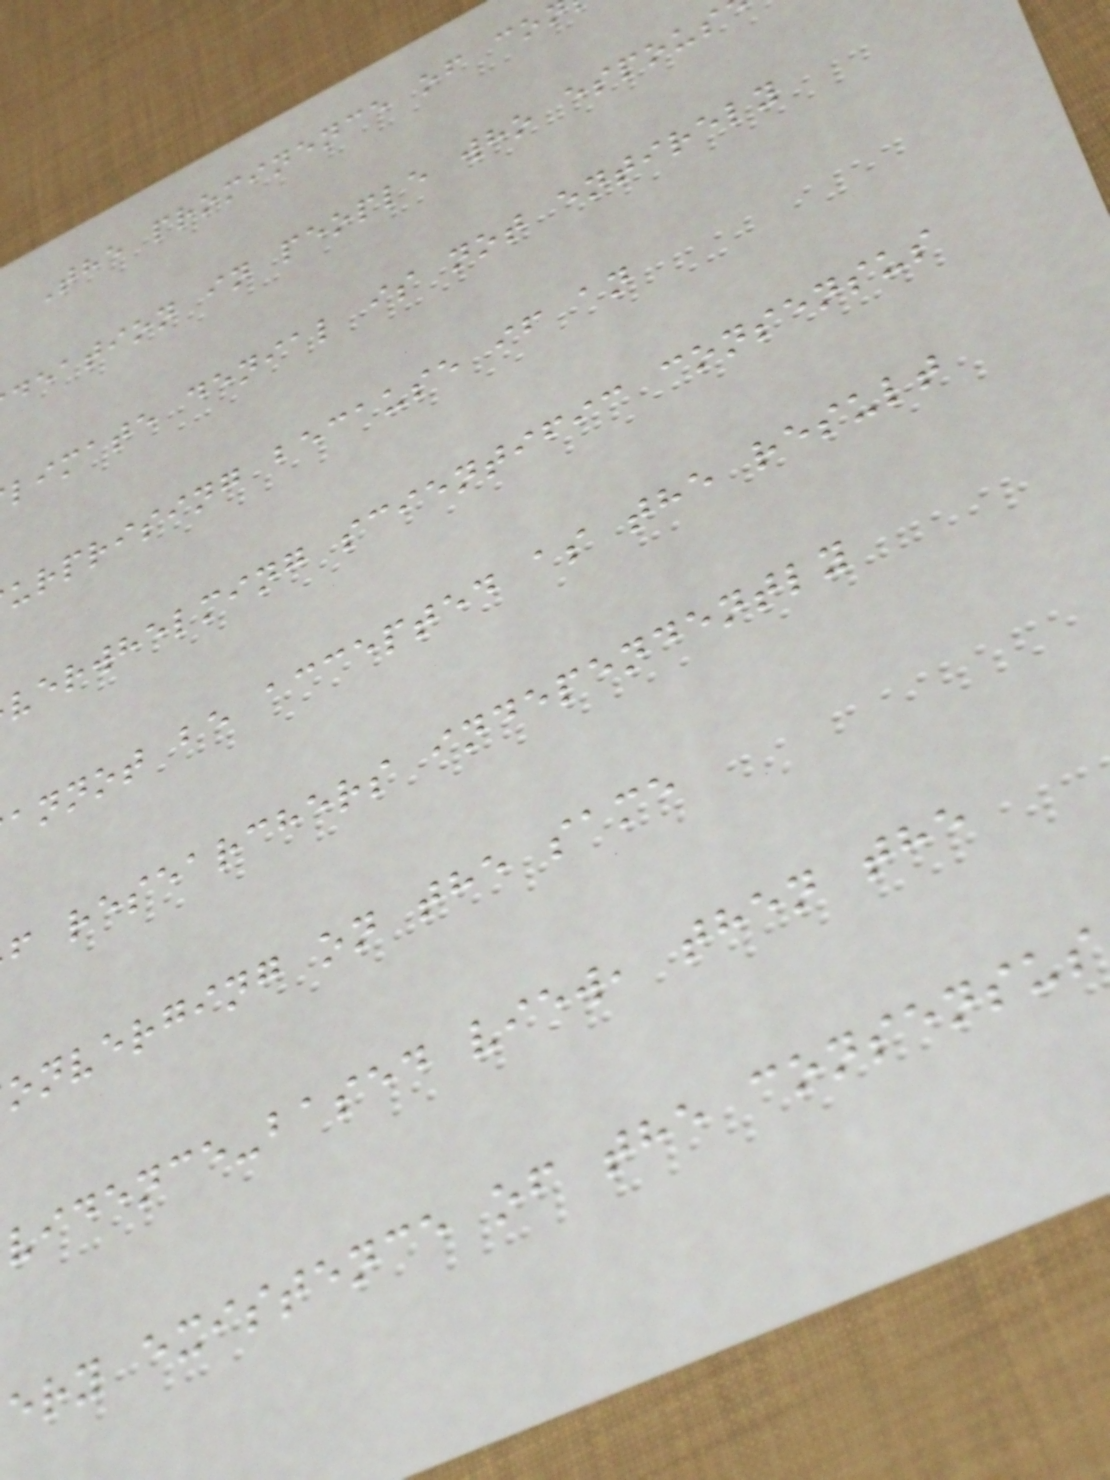The prominence of co
deation in people who espous
limate denial is not entirely
urprising because if an
verwhelming scientific consensus
annot be accepted as the result
f researchers independently
onverging on the same
vidence-based view, then the
ery existence of the consensus
